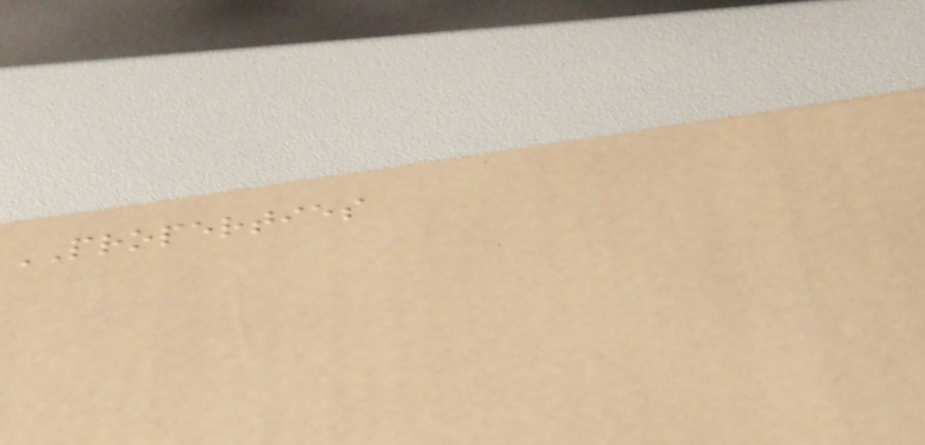PROPERTIES
